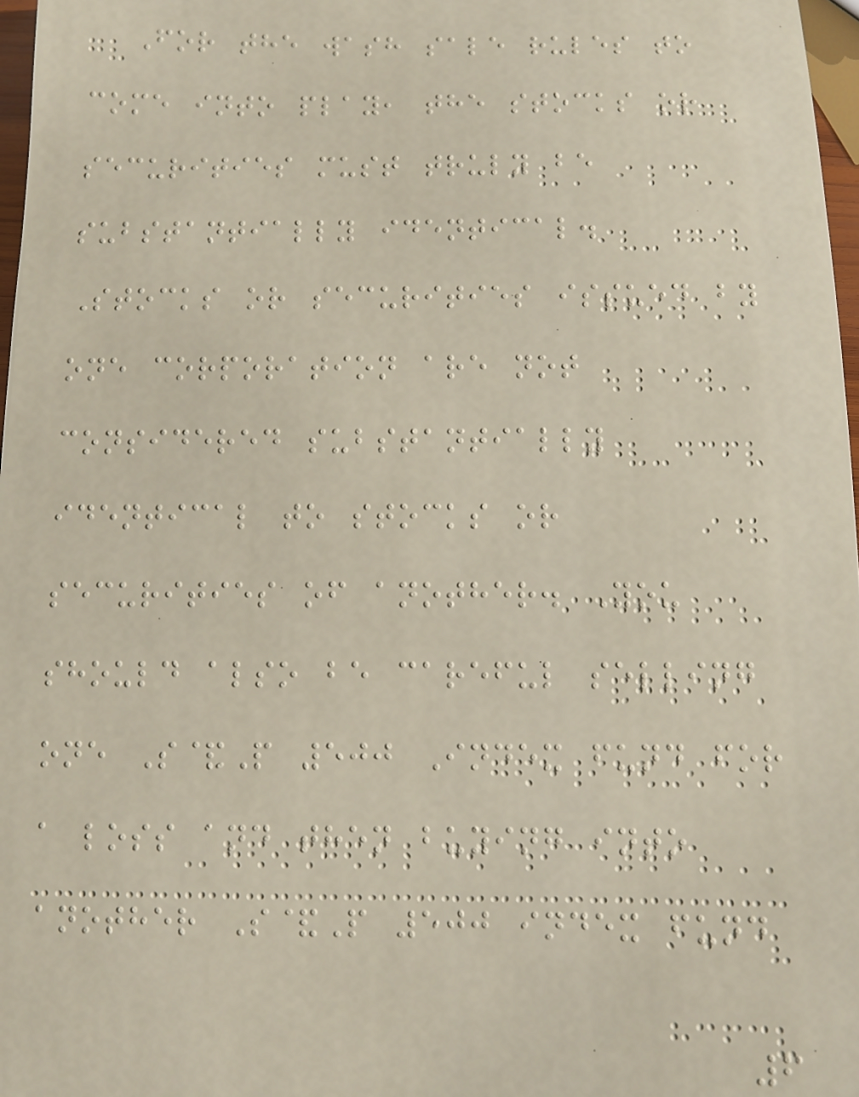For the wash sale rules to
come into play, the stocks or
securities must truly be
substantially identical.
Stocks or securities issued by
one corporation are not
considered substantially
identical to stocks or
securities of another. You
should also be careful selling
one S&P 500 Index fund for
a loss and then buying into
another S&P 500 index fund
6
